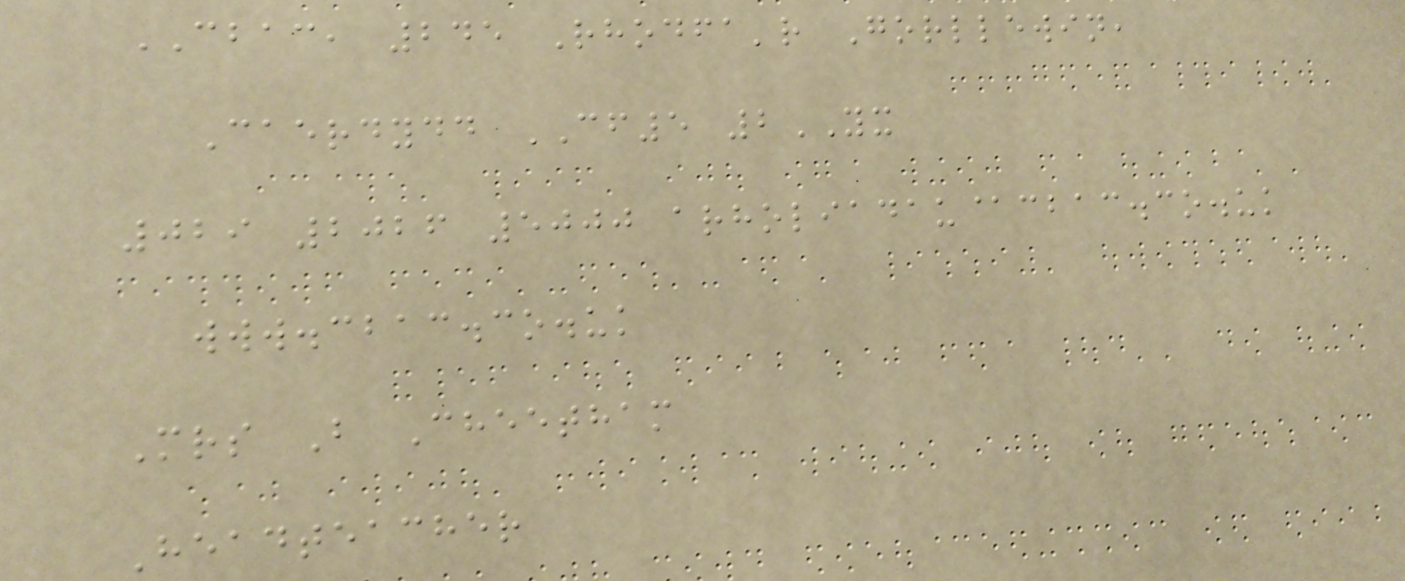CBAC, 245 Rhodfa'r Gorllewin,
Caerdydd CF5 2YX
029 2026 5000 arholiadau@cbac.co.uk
www.cbac.co.uk
Mrs B Cheetham
Headteacher
